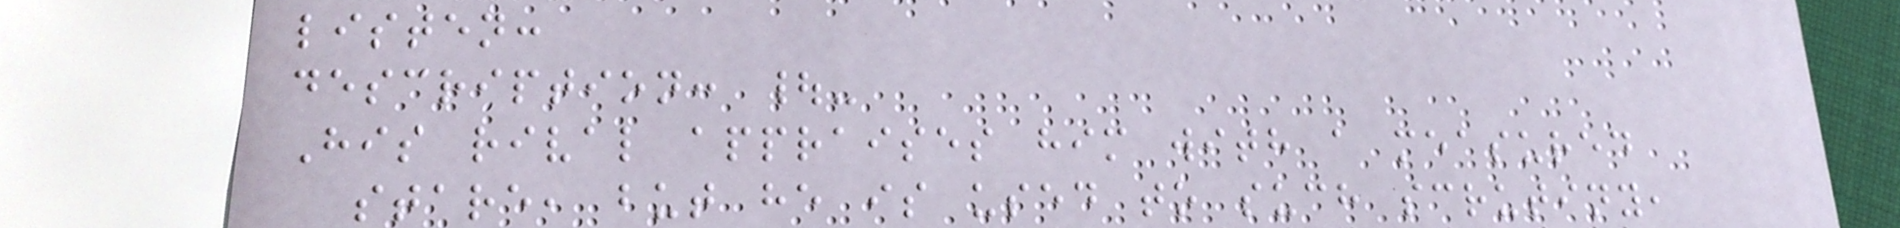listen:
description: |-
His rival appraises him with a measured
stare, but he is used to such scrutiny,
